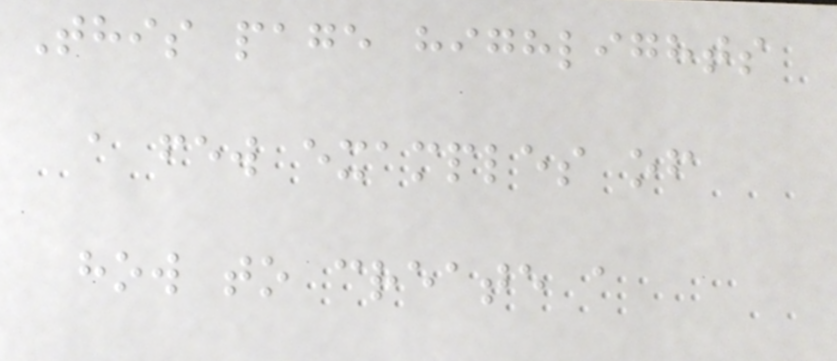This page highlights
a few examples of
how to create a
